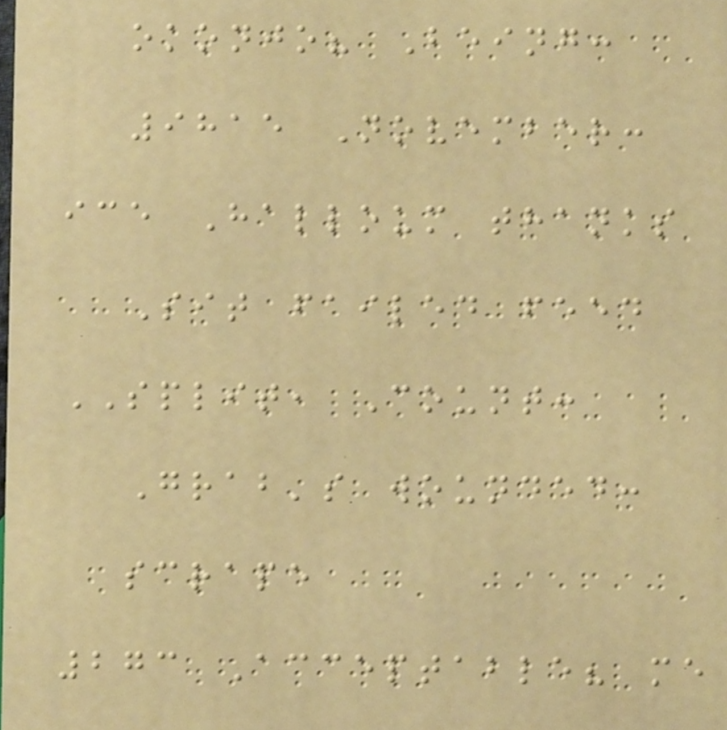okonjo? Being:
9815 November:
ice Halloum thanks
Sit failed feed
SPLIT, Count:
Grab's wounded:
scrape
273 Acceptable? me
